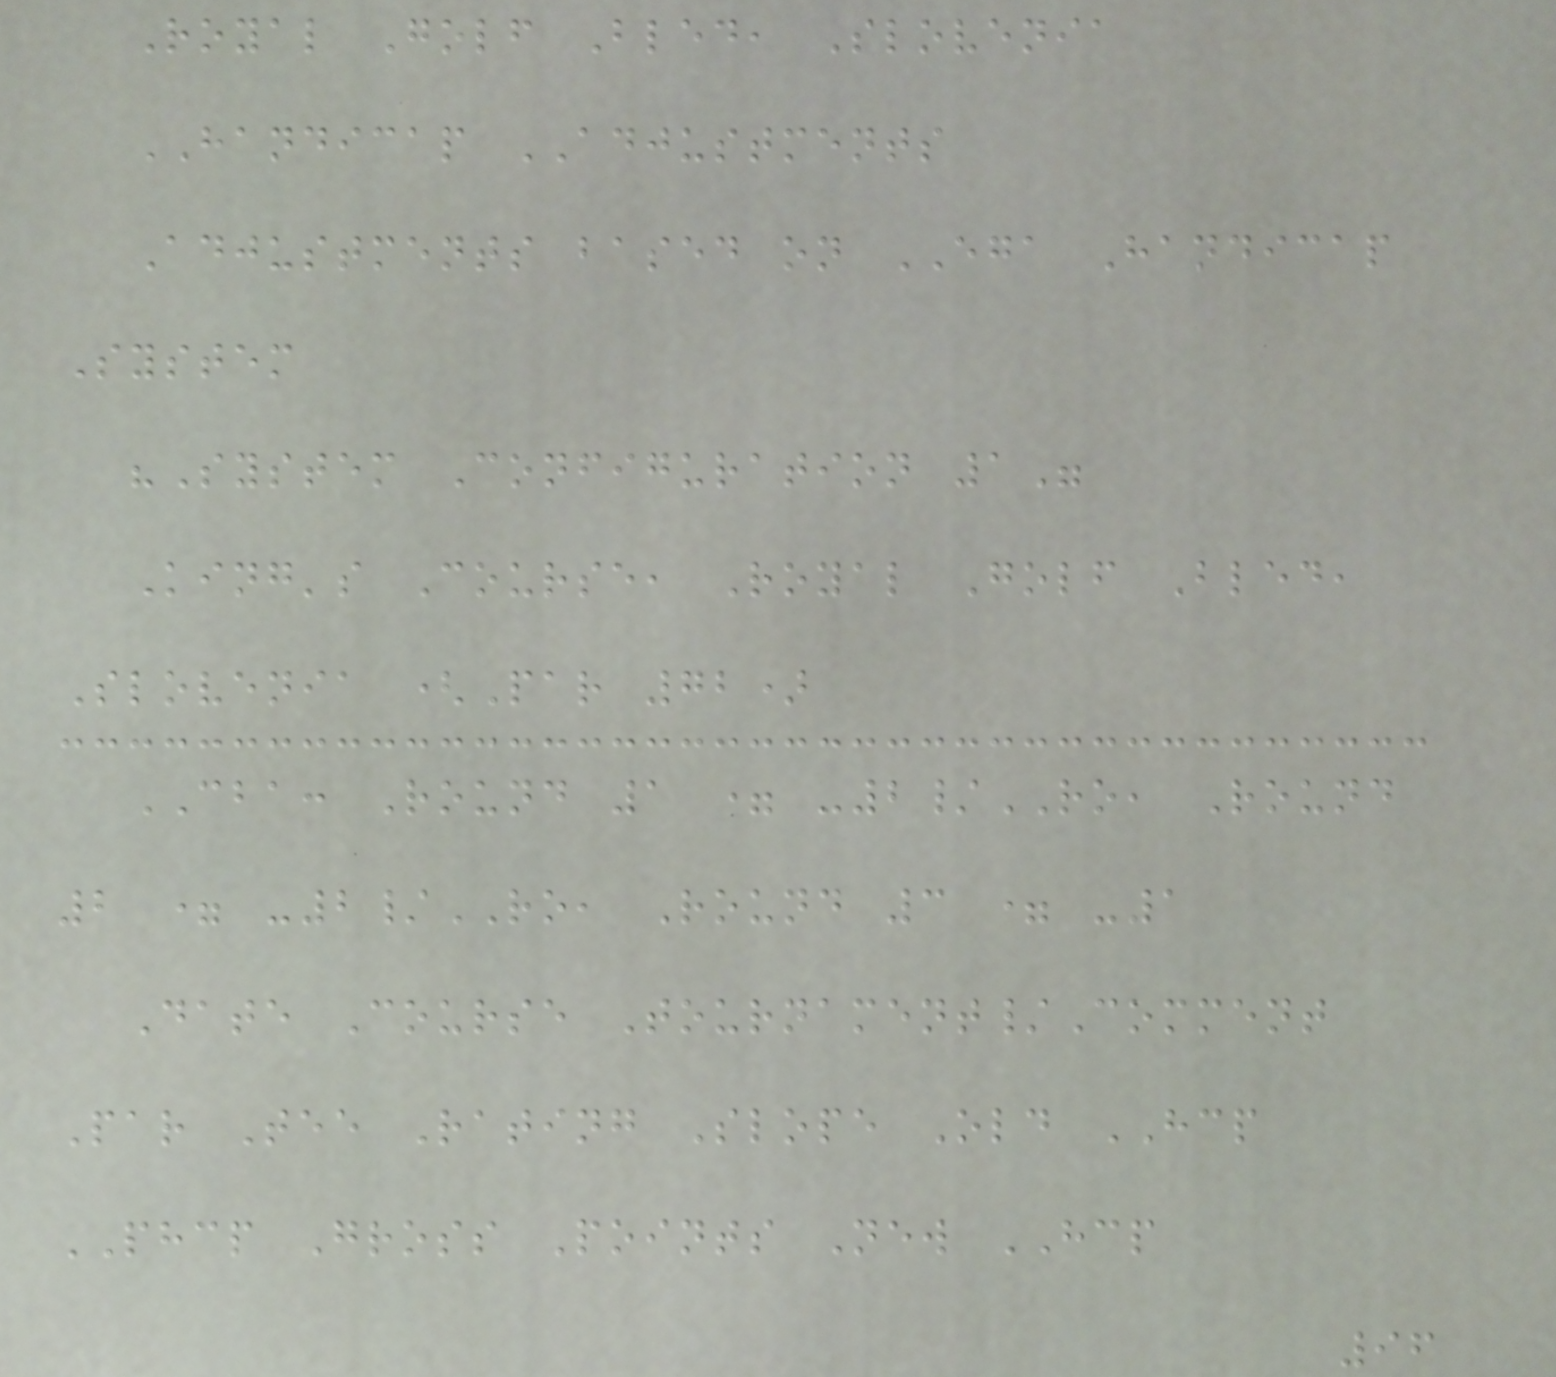Royal Golf Bled, Slovenia
HANDICAP ADJUSTMENTS
Adjustments based on EGA Handicap
System
"System Configuration 1"
King's Course, Royal Golf Bled,
Slovenia (Par 72)
CBA: Round 1 = -2/RO, Round
2 = -2/RO, Round 3 = -1
Date Course Tournament/Comment
Par Tee Rating Slope Old HCP
PHCP Gross Points New HCP
96
